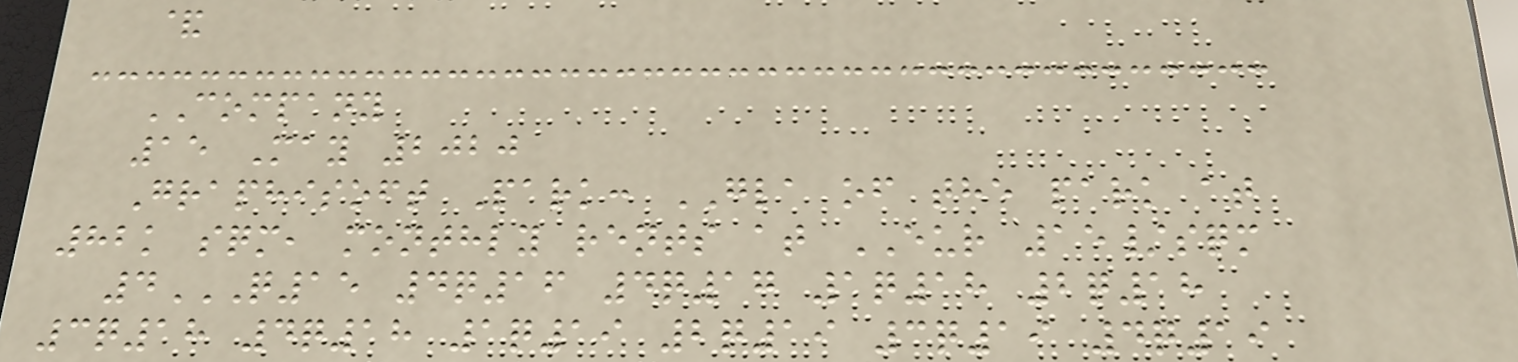&
COMPANY
15 May 2020
Graphisoft Park: GLA of the park at
82k sqm, monthly rents at EUR 15/sqm
4Q15 4Q16 4Q17 1Q18 2Q18
3Q18 4Q18 1Q19 2Q19 3Q19 4Q19
